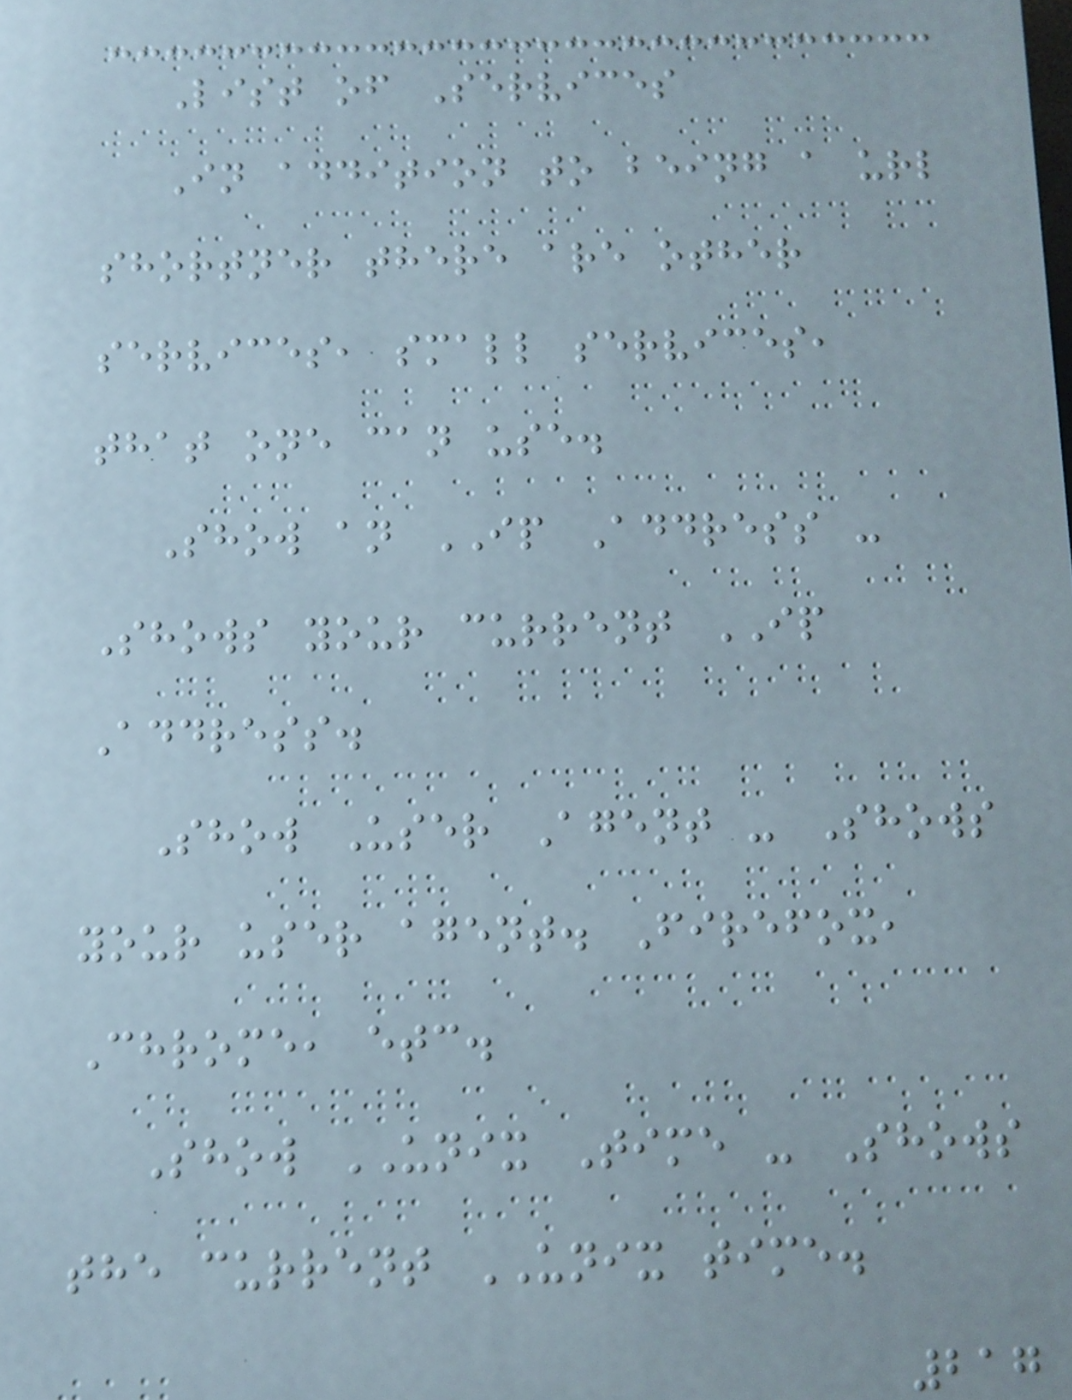List of Services
In addition to being a url
shortner there are other
services, small services,
that one can use.
Show an IP Address -
Shows your current IP
Address.
Show User Agent - Shows
your user agent. Firefox,
Chrome, etc.
Show UNIX Time - Shows
the current UNIX time.
217
